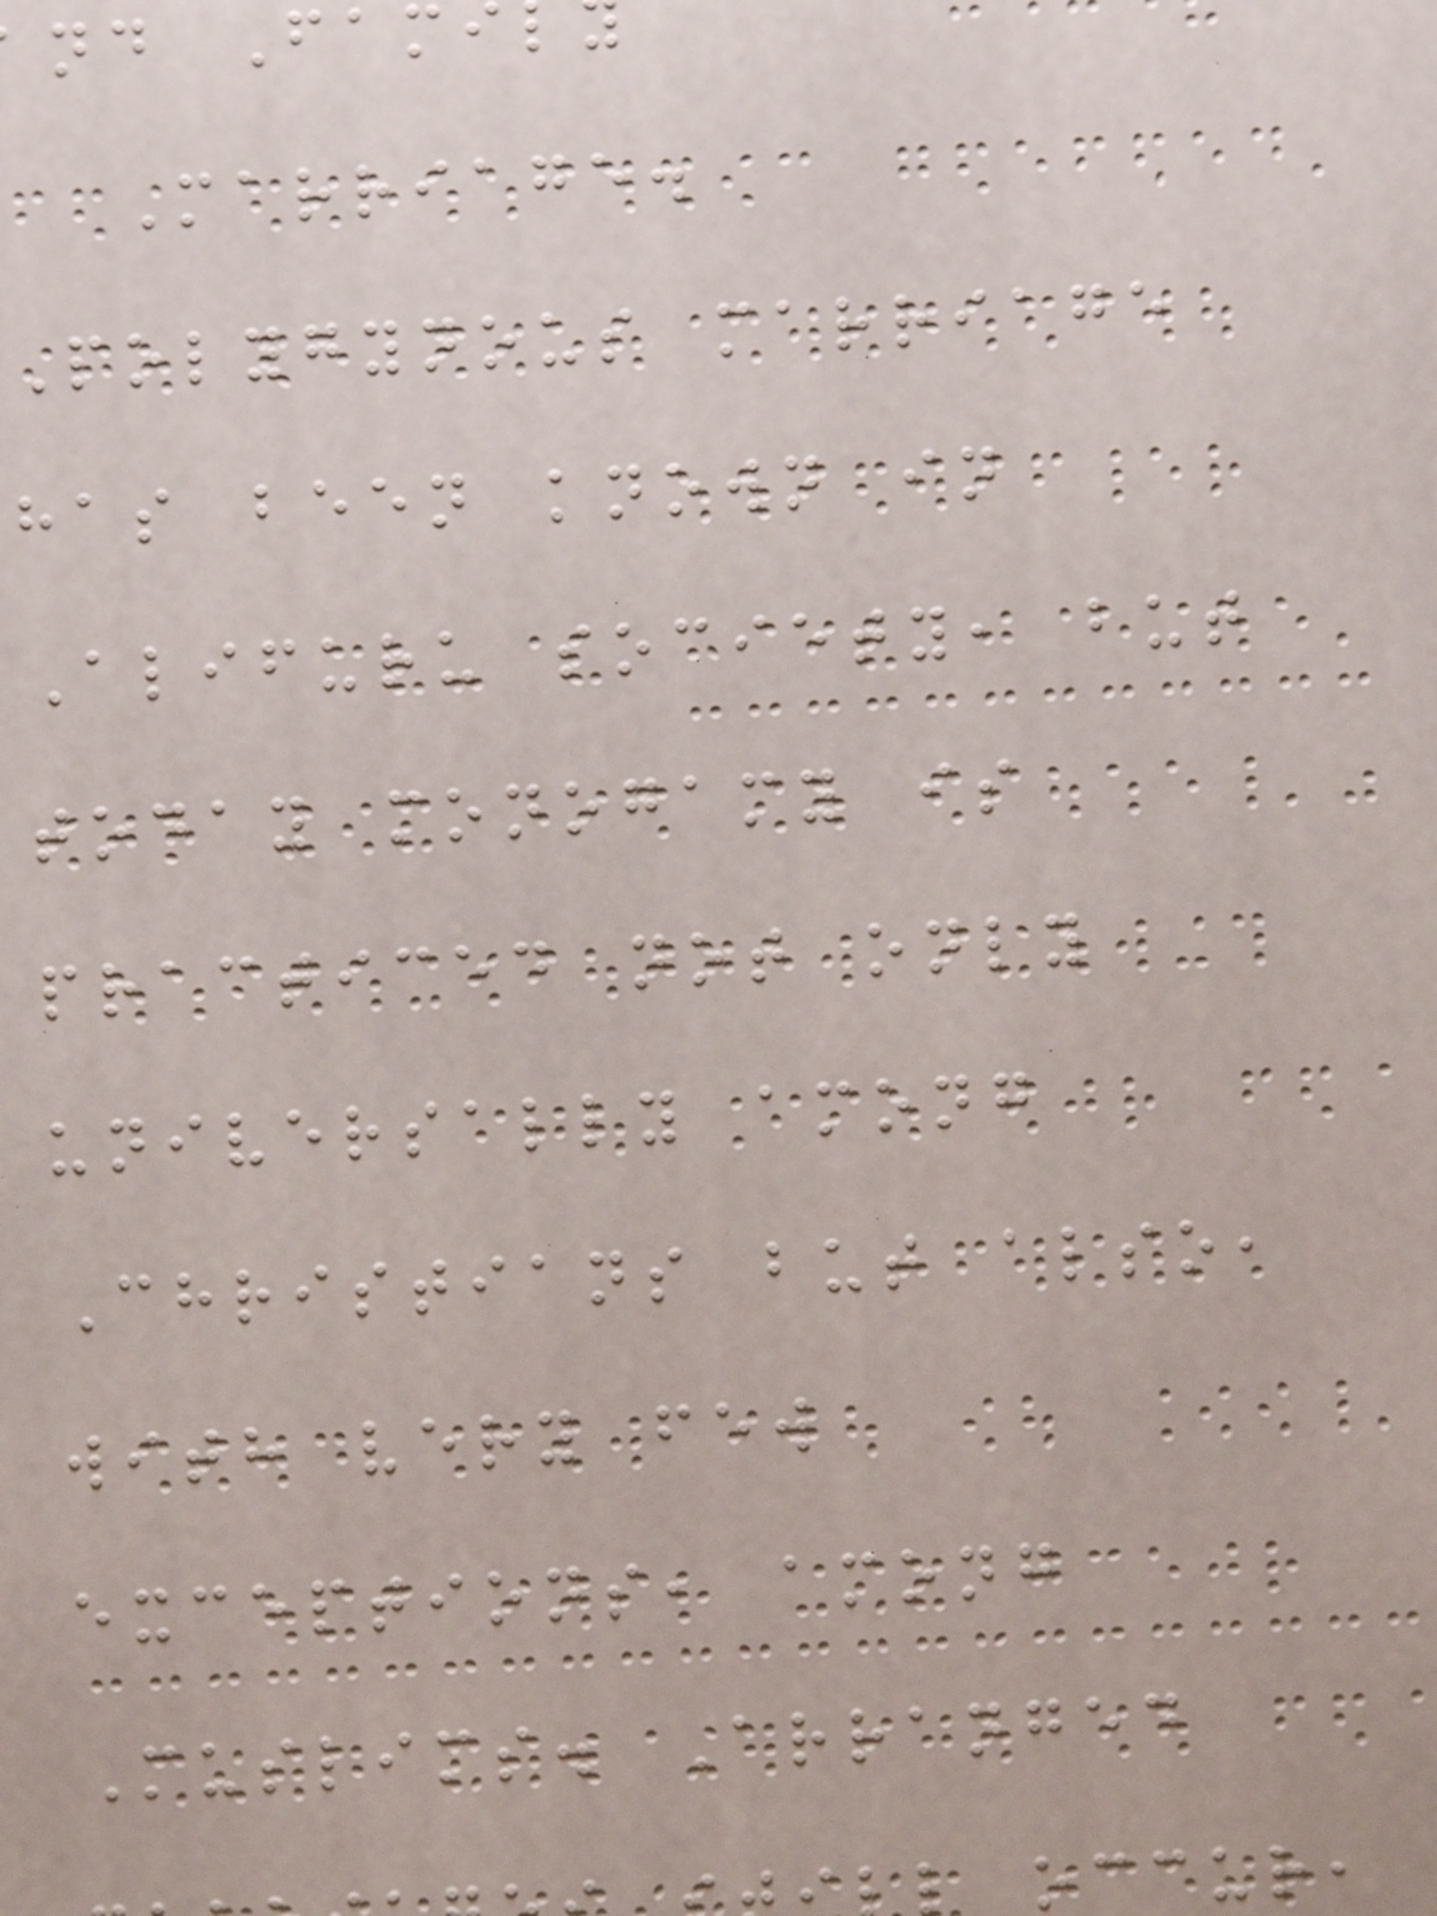nd Fam
Marriage.
Polygynous marriage
has been known in
Alifuru society, but
today monogamy is
practiced not only
universally among
Christians but also,
with very few
exceptions, among
Muslims. Arranged
occur,
